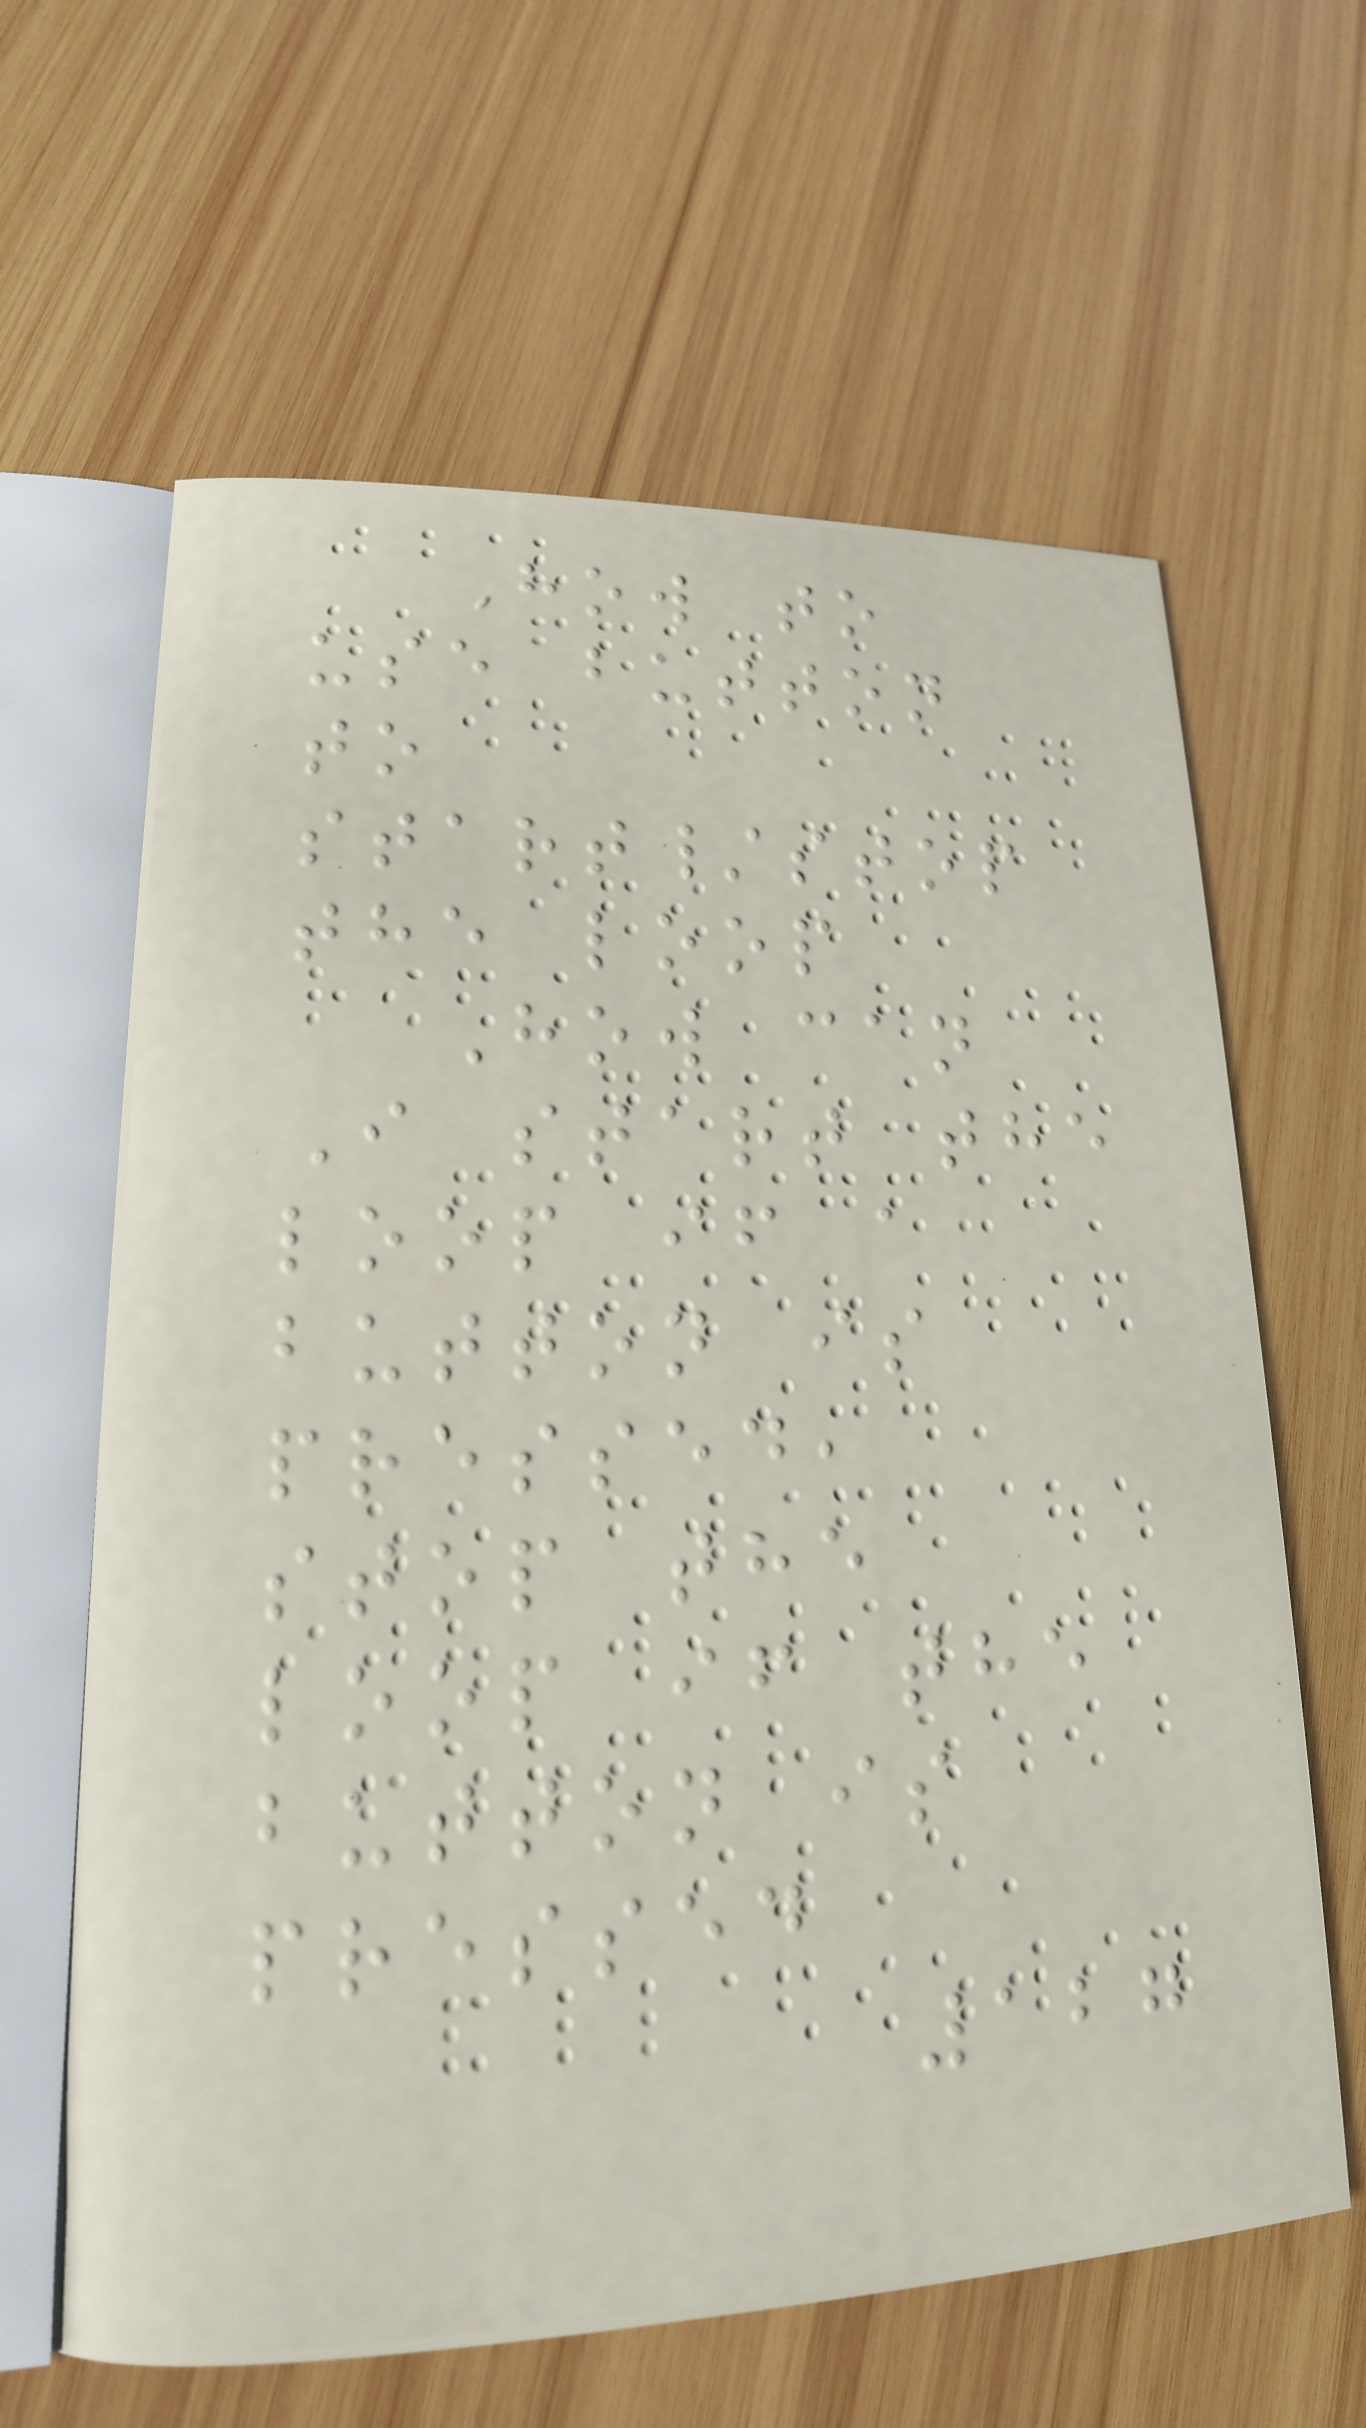How to
use button
to
start/stop
the loop
How can
I start the
loop if a
button is
pressed,
stop the
loop if the
button is
pressed
127
